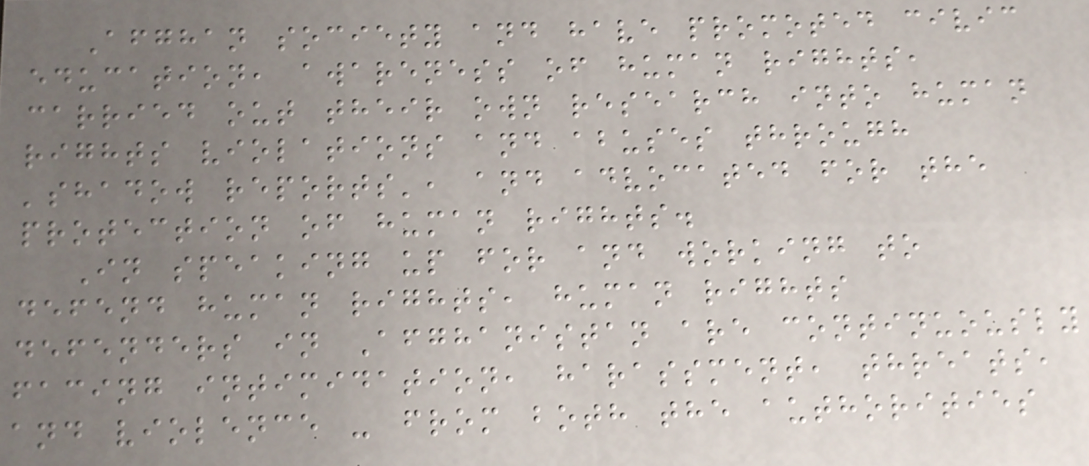Afghan society and have promoted civic
education, awareness of human rights,
carried out their own research into human
rights violations and abuses through
'shadow reports', and advocated for the
protection of human rights.
In speaking up for and working to
defend human rights, human rights
defenders in Afghanistan are continuously
facing intimidation, harassment, threats,
and violence - from both the authorities
